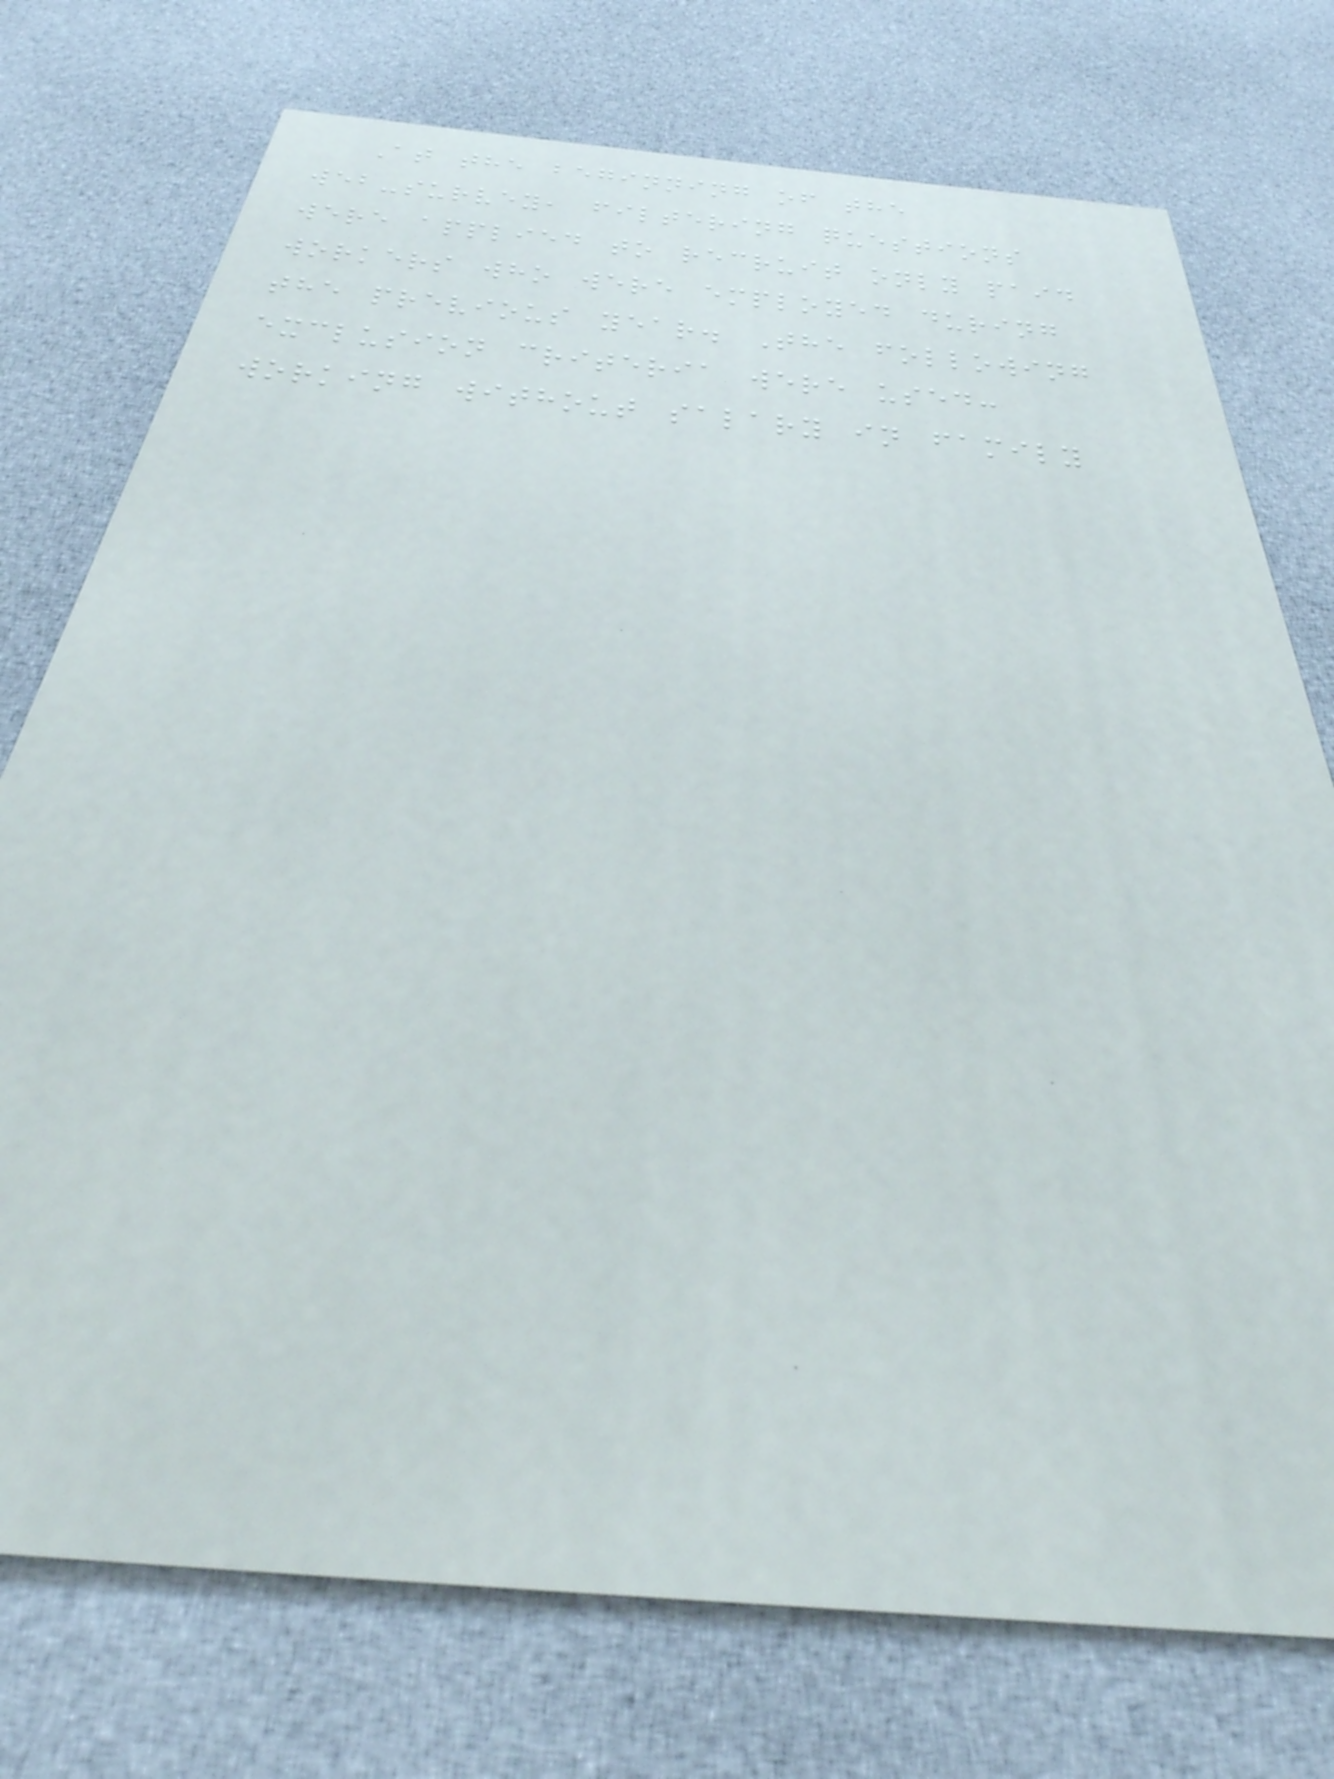At the beginning of the
web-survey, filtering questions
were applied to recruit only paid
workers who were employed during
the previous year. The following
exclusion criteria were used:
working without salary in family
